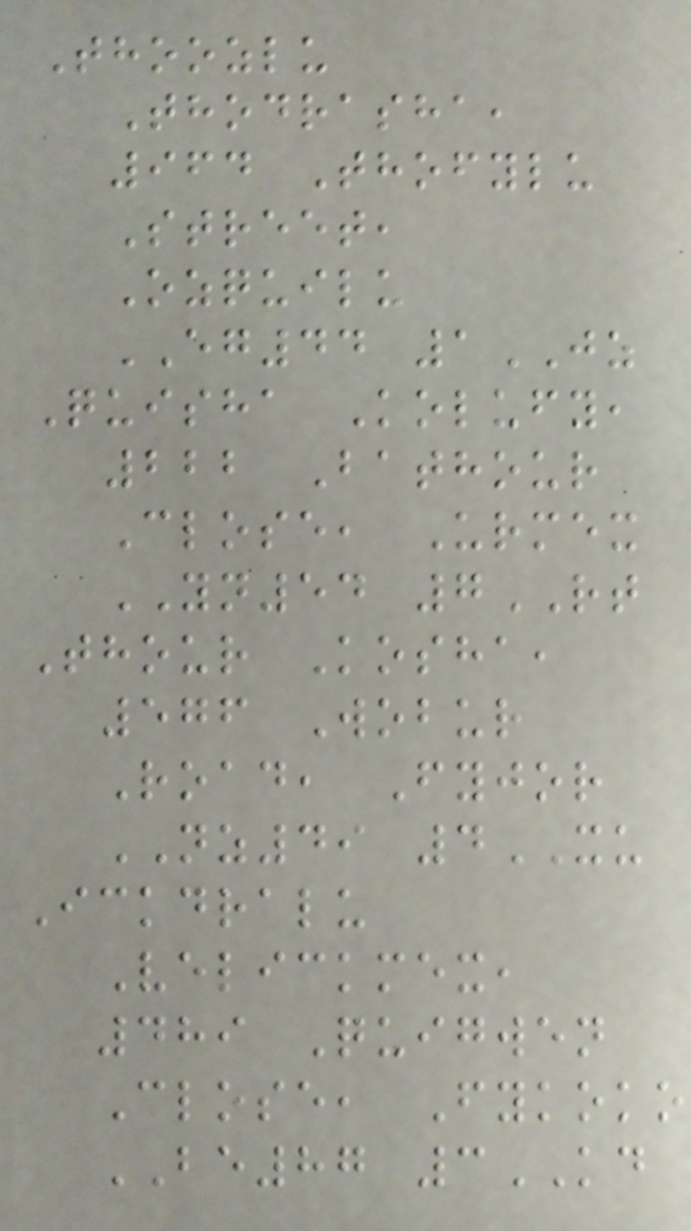Thoozlu
Thodrasha,
964 Thofylu
Street,
Ozquilu
EG44 1JZ
Quisha Kolufy,
222 Bathour
Close, Urmex
YN54 7RT
Thour Kosha,
576 Wobur
Road, Fyjor
NZ49 4XU
Ickdralu
Velickmex,
489 Quigwen
Close, Fykoko
BE87 3KD
